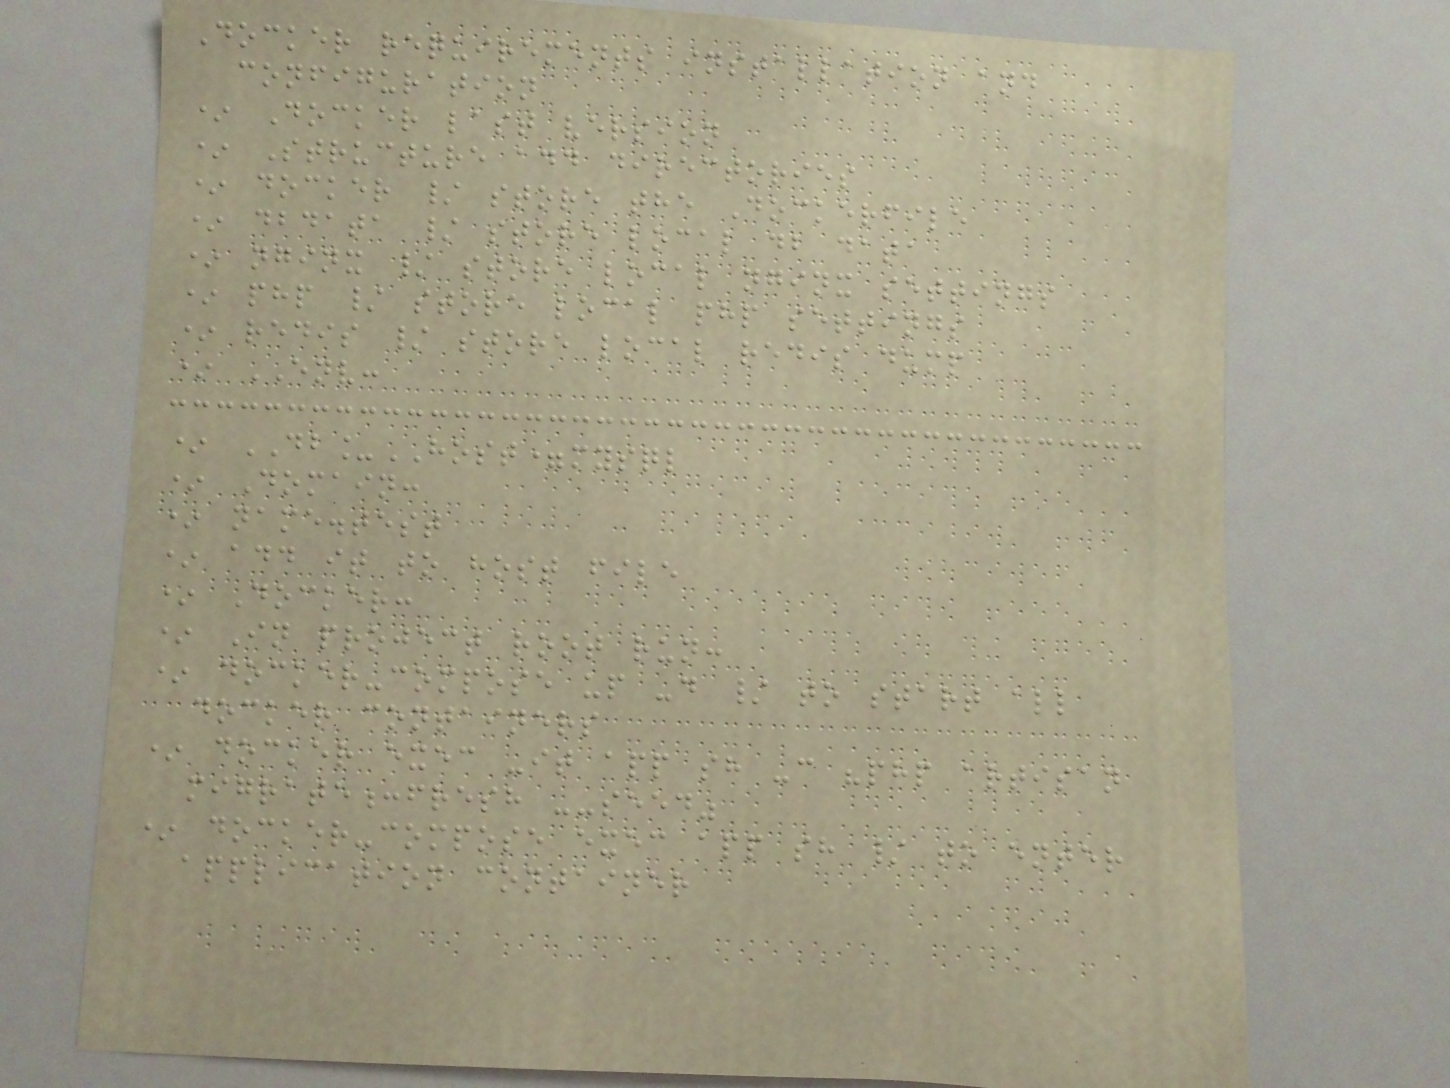Docker requirements installation and
configuration
* Docker last version
* Structure add directories
* docker / store the Dockerfile
* dbdata / store local db data
* nginx / store local nginx settings
* php / store local php settings
* redis / store local redis dump
* ENV:
* DB_HOST=mysql
* Domain:
* name.test
* add it to host file
* Docker:
* In project root run:
* docker-compose up -d / to start all
docker containers
* docker exec -it app sh -c "php artisan
migrate:fresh --seed"
* docker-compose exec app sh / to enter
application container
